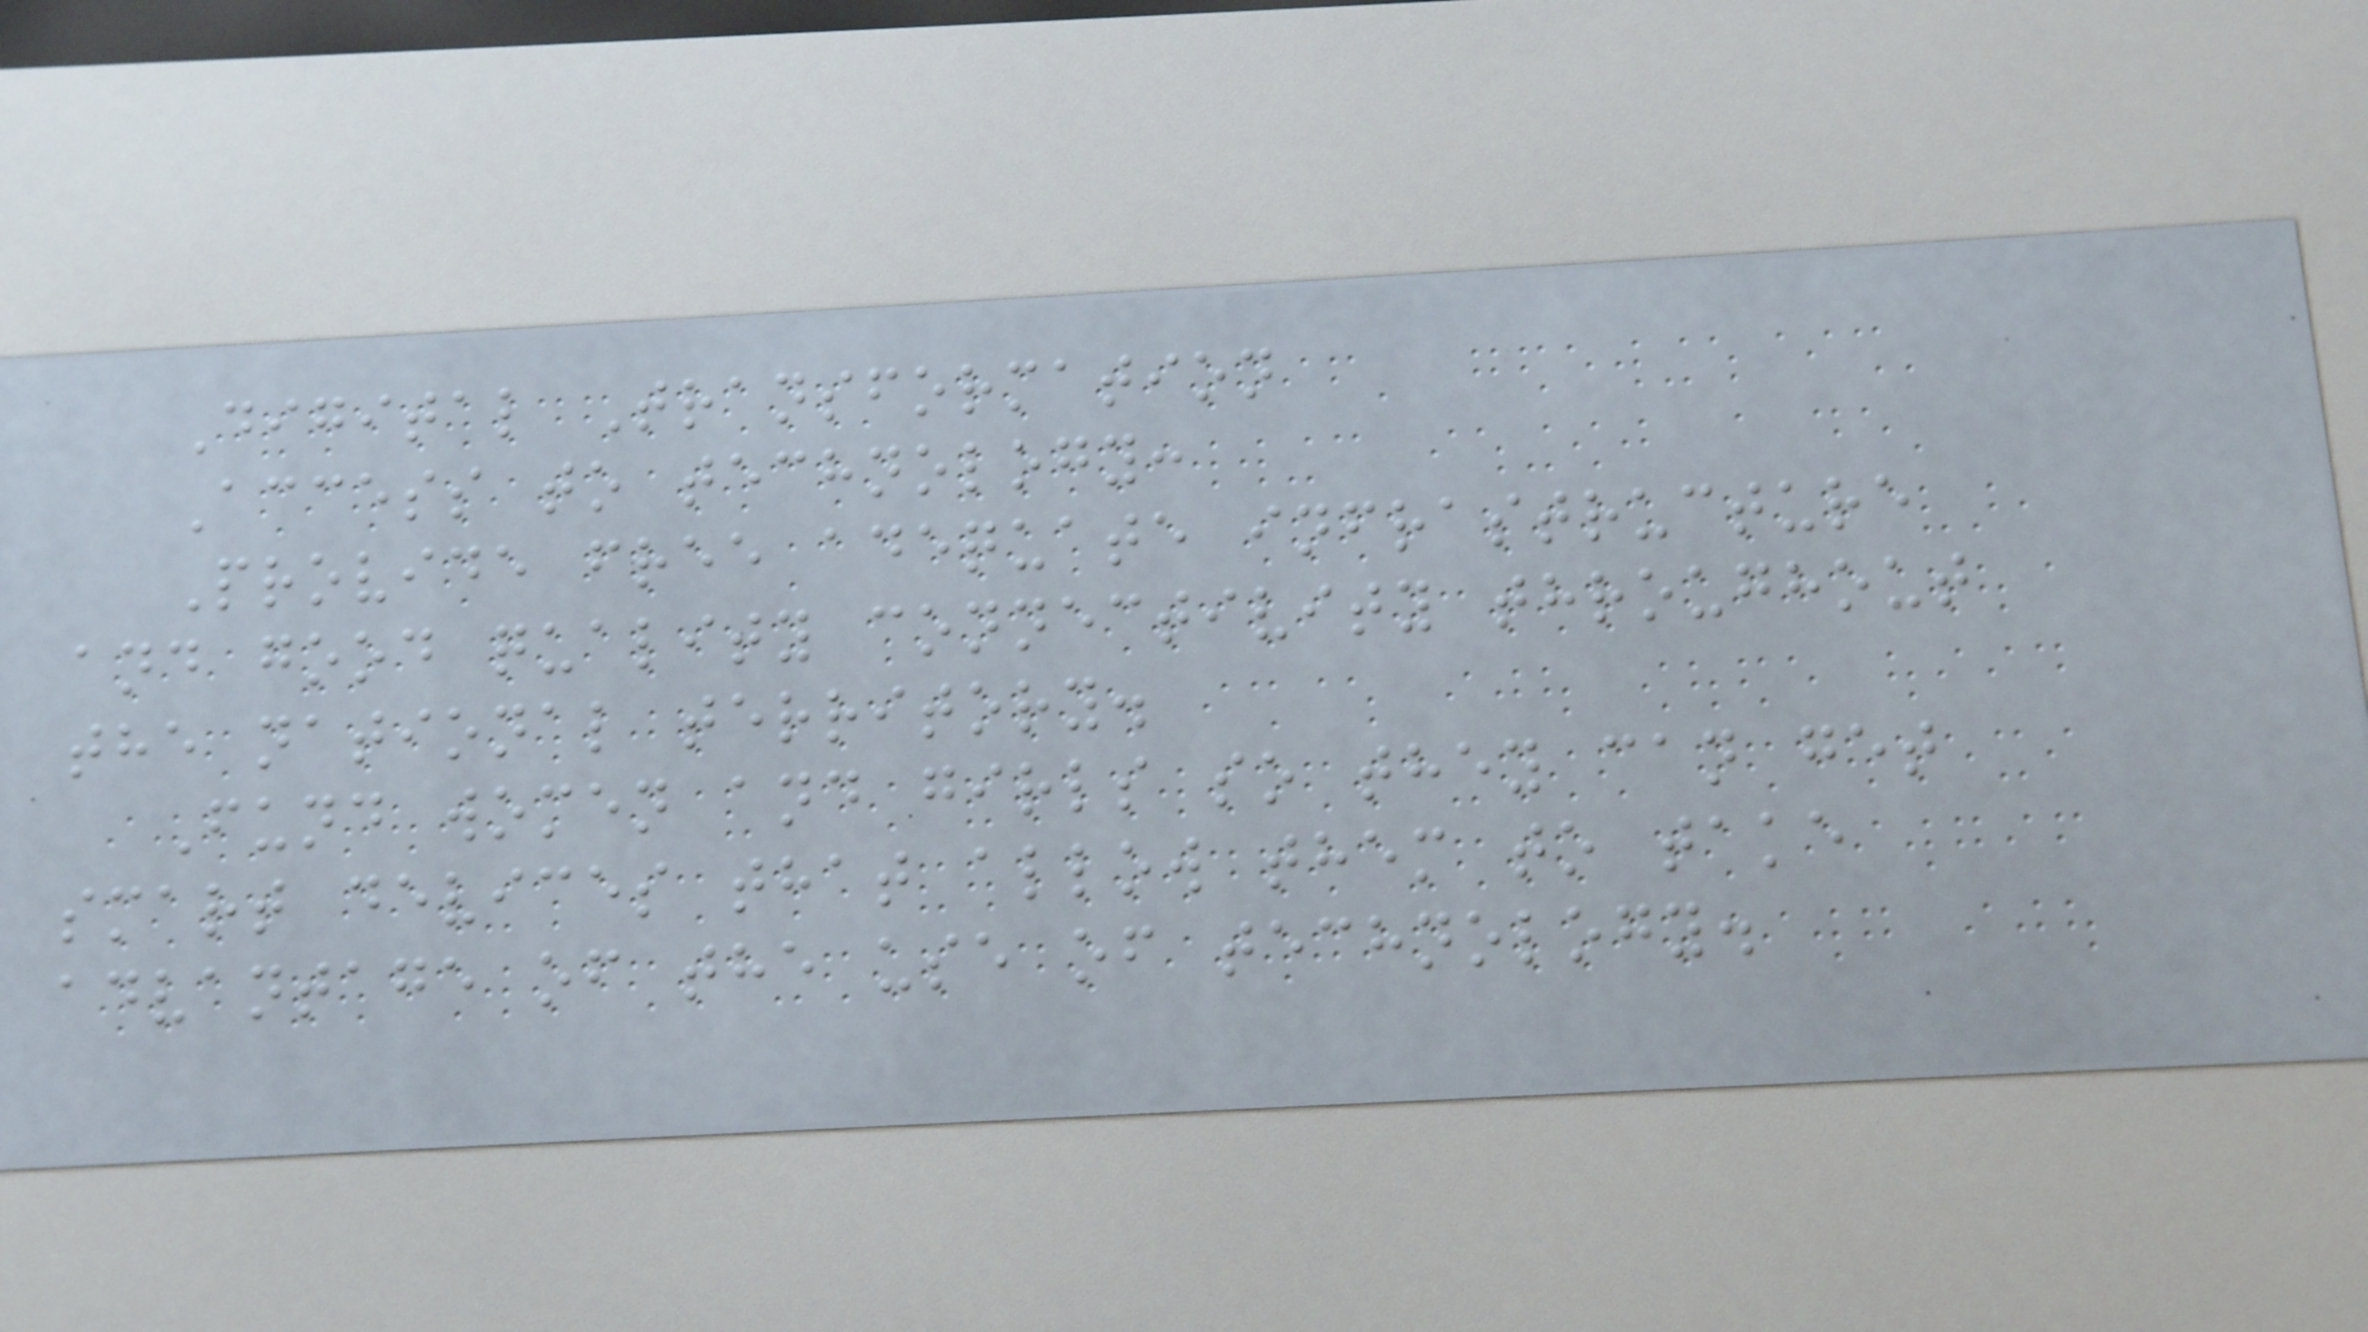Digital Transformation
Access to technology:
Provide free adequate infrastructure
and good quality connectivity throughout
the national territory.
Fund women and girls so they can get
smart devices that allow them to take
advantage of the use of technology.
